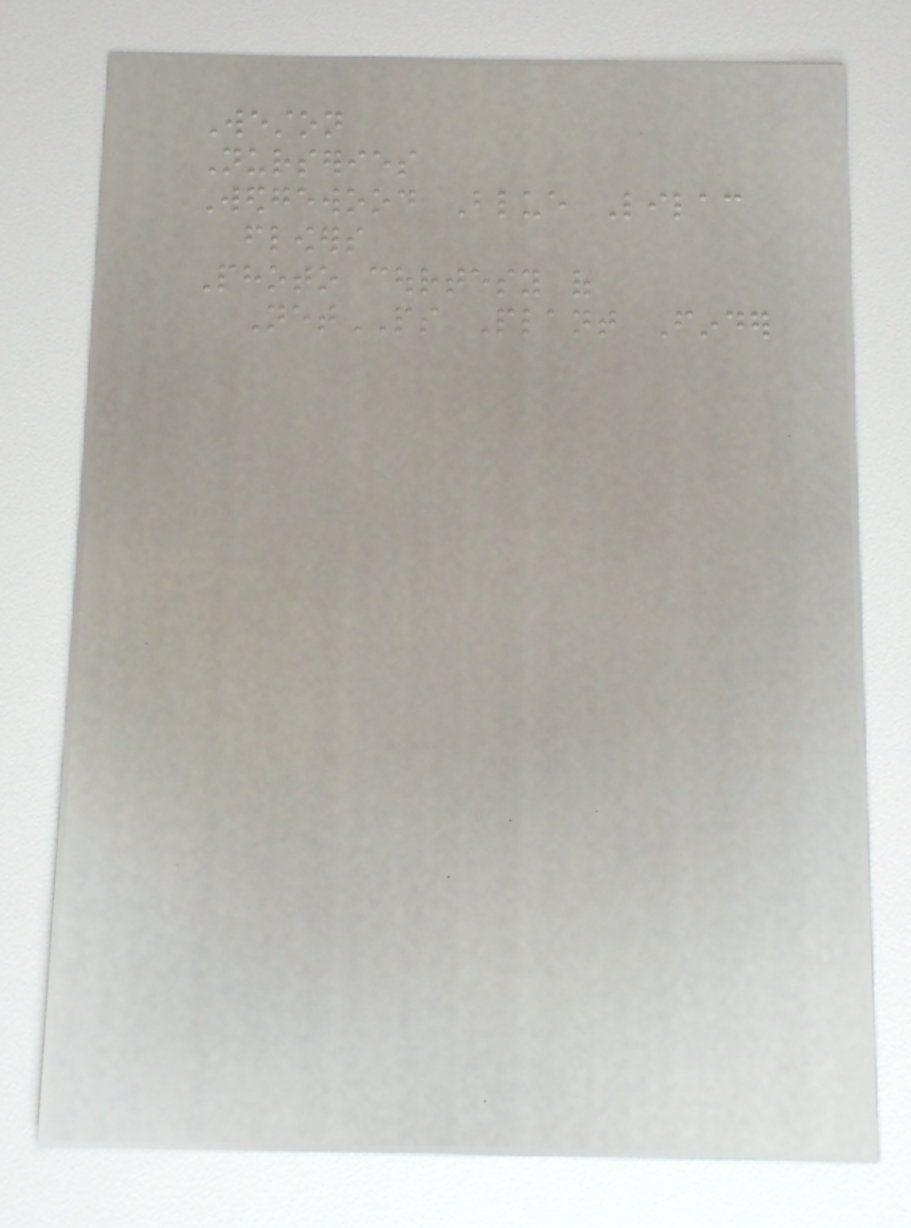Weston
Nurseries
Wedgewood Blue Lilac
flowers
Photo courtesy of
NetPS Plant Finder
